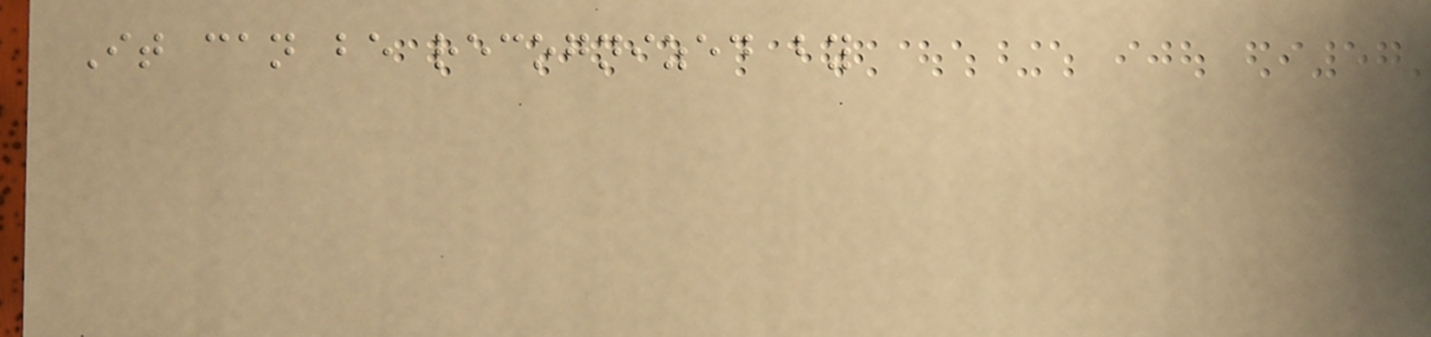It can be recognized by
